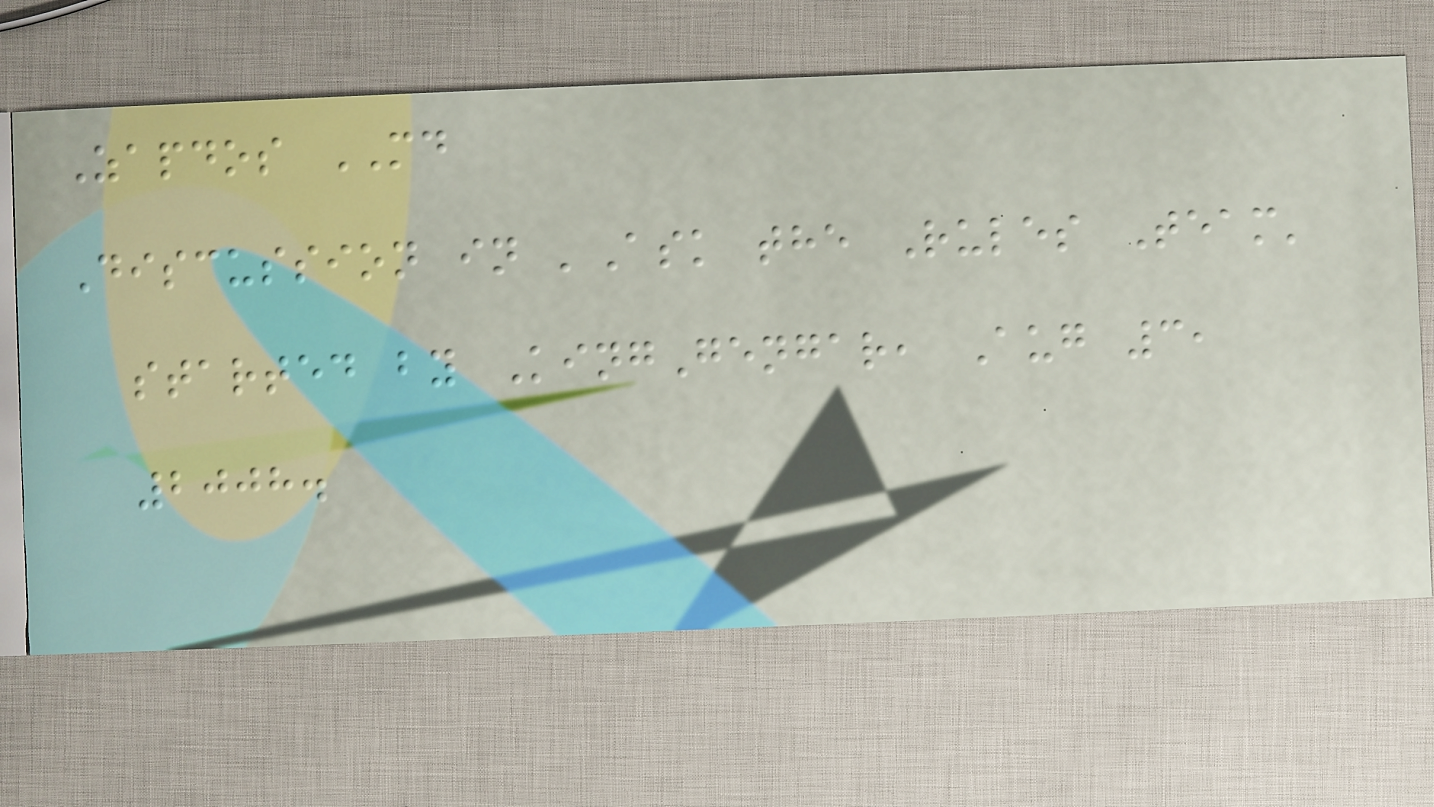Zapdos MD
Discussion in 'Ask the Rules Team'
started by KingGengar, Aug 3,
2008.
